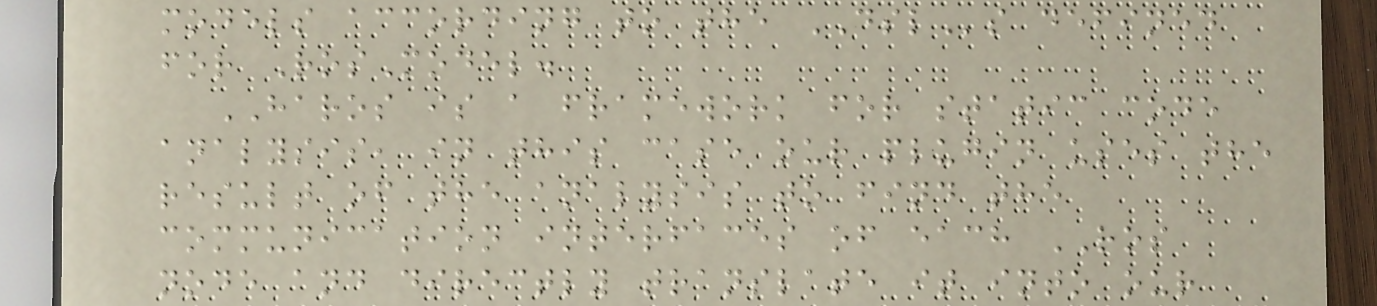models according to the DSLs defined
for RosModel.
HAROS is a framework for static code
analysis, in this case our plugin uses the
result of the analysis to find the
communication interfaces of each ROS
node and directly translate it into our
